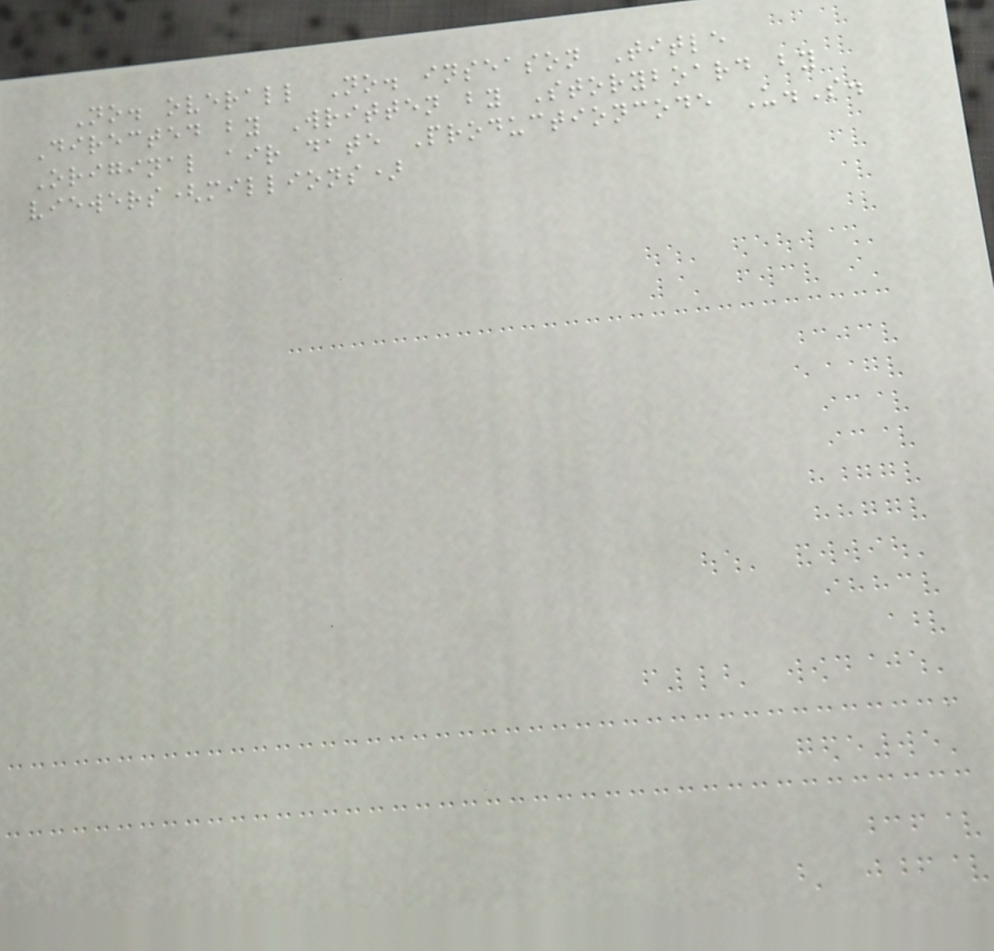No. overall No. inseason Title
Directed by Written by Storyboard by
Original air date Productioncode U.S.
viewers(millions)
